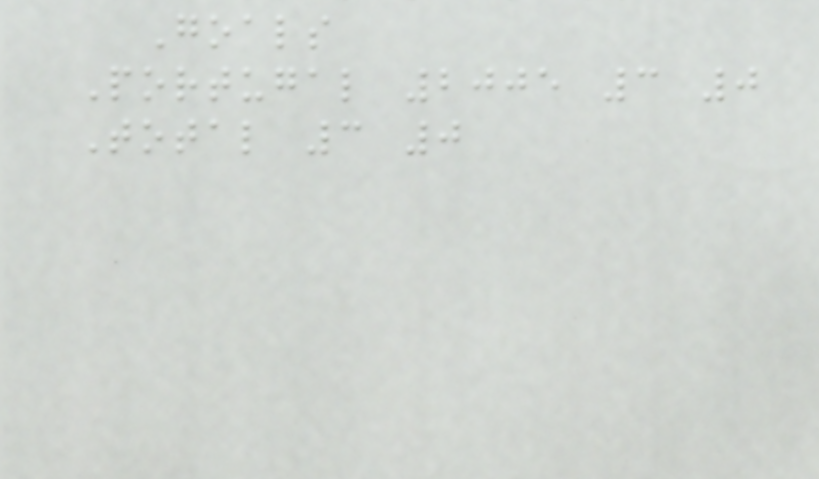Goals
Portugal 2005 3 0
Total 3 0
